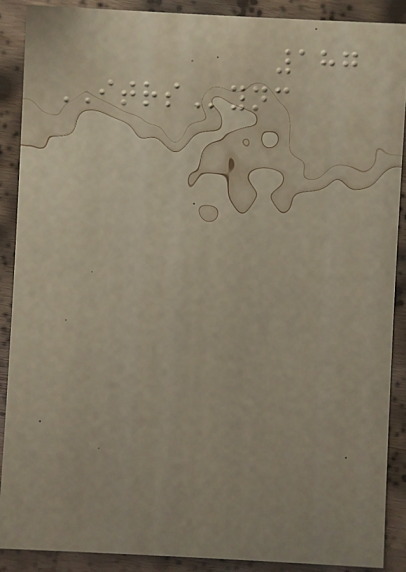187
ITRSync
